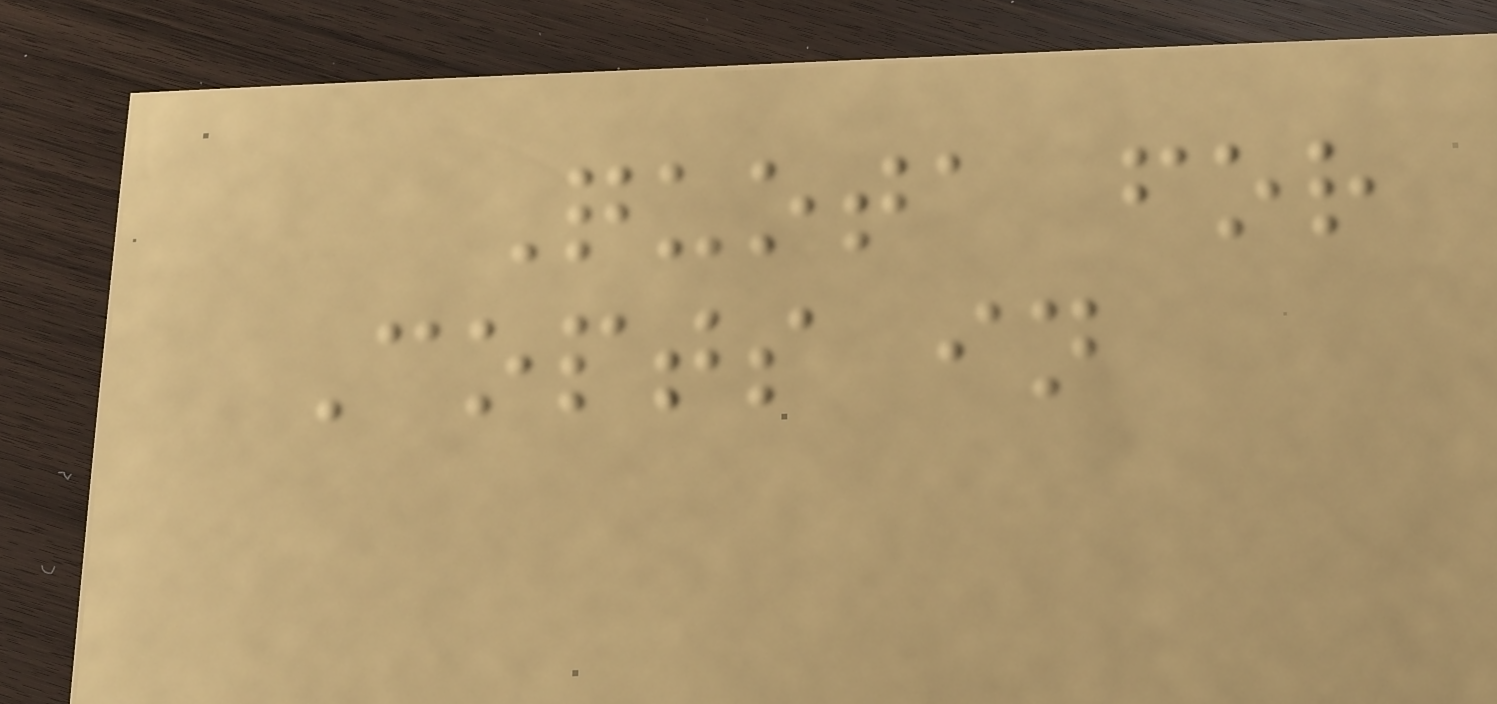Quota for
Copts in
